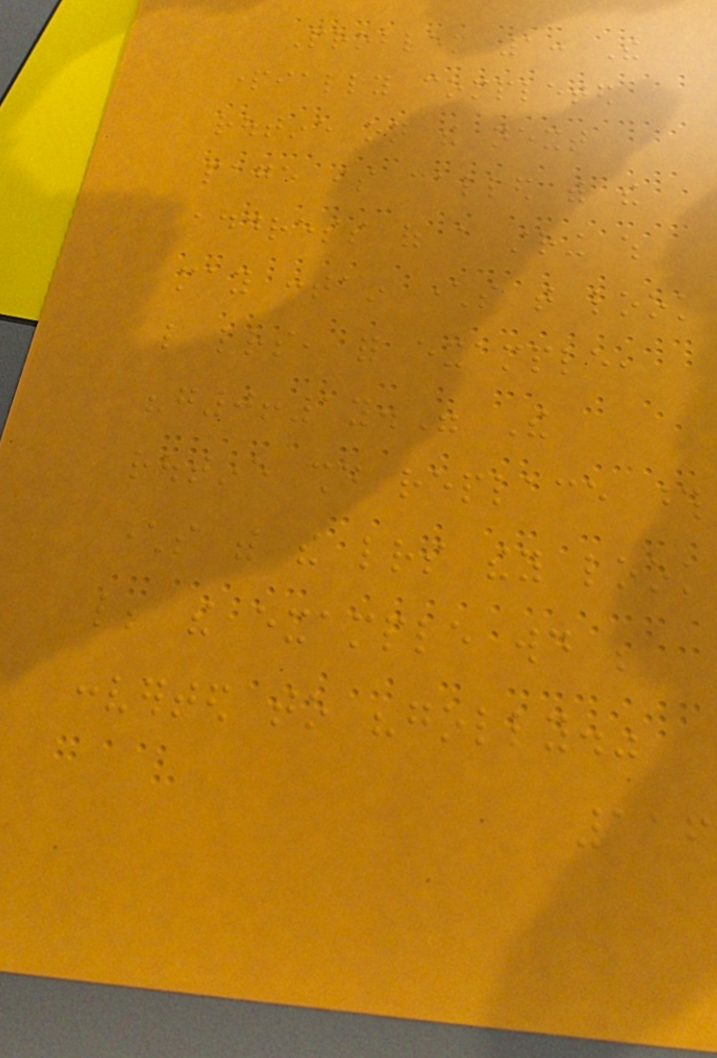Problem 1: The
partially completed
routine on the next
page is called with the
address of a string which
may contain characters that look
like letters, for example,
"g0!1y." The
routine should replace those
characters with the letters they look
like; the example would be
converted to "golly."
116
